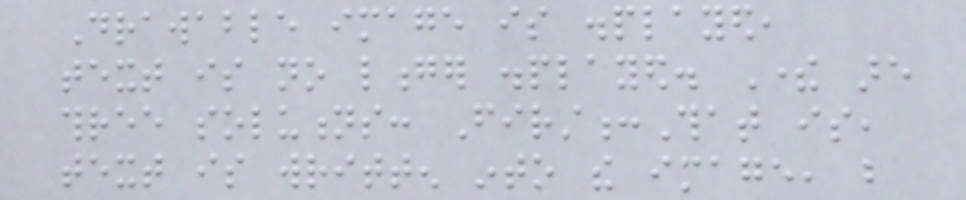Drawable image is displayed,
text is no longer displayed. There are
three solutions: First:That is,
text is written into the image, but
